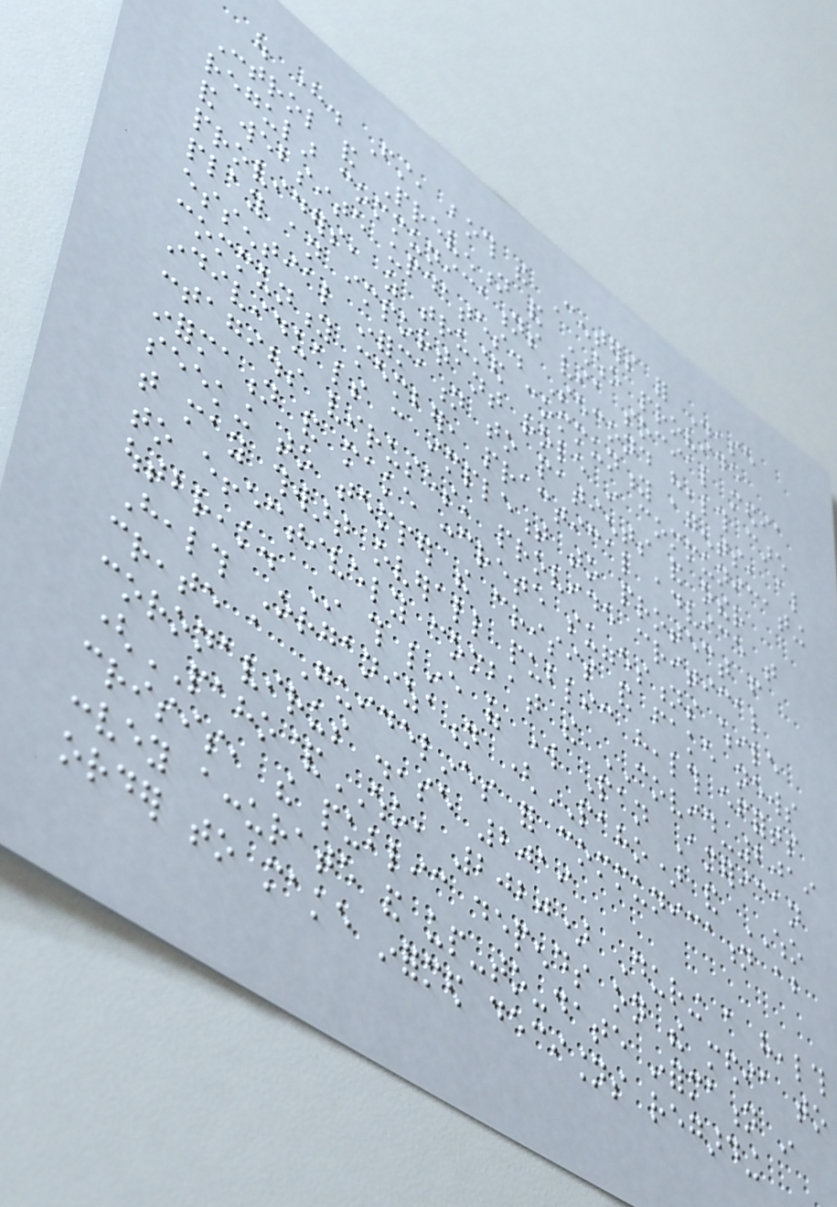out here. First, both the Centers for Disease
Control and Prevention and WHO provide
regular communications via social media
and website updates. Second health care
providers, as trusted community agents, also
play an important role in communicating
essential information to patients and other
community member, practical advice that
individuals can implement to protect from
contagious viruses, provide critical
information and make concrete suggestions while
seeking to temper the crisis and fake news
that may thwart overall public health efforts
to effectively combat the COVID-2019
outbreak. In this line of work Pan American
Health Organization (PAHO) and WHO
create a Guidelines for communication about
coronavirus disease 2019
(PAHO&WHO, 2020) During a health
crisis, the public depends on the media to
convey accurate and up-to-date information in
order to make informed decisions regarding
